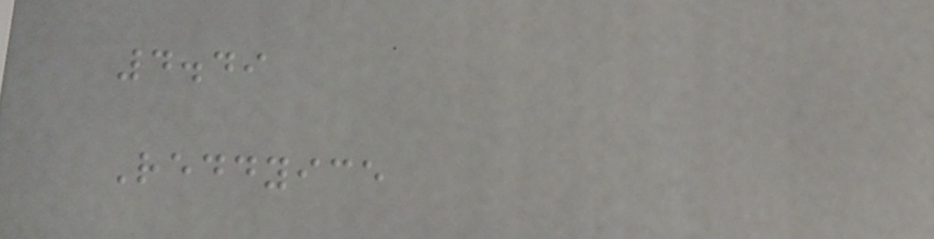4.49
Reddyice
